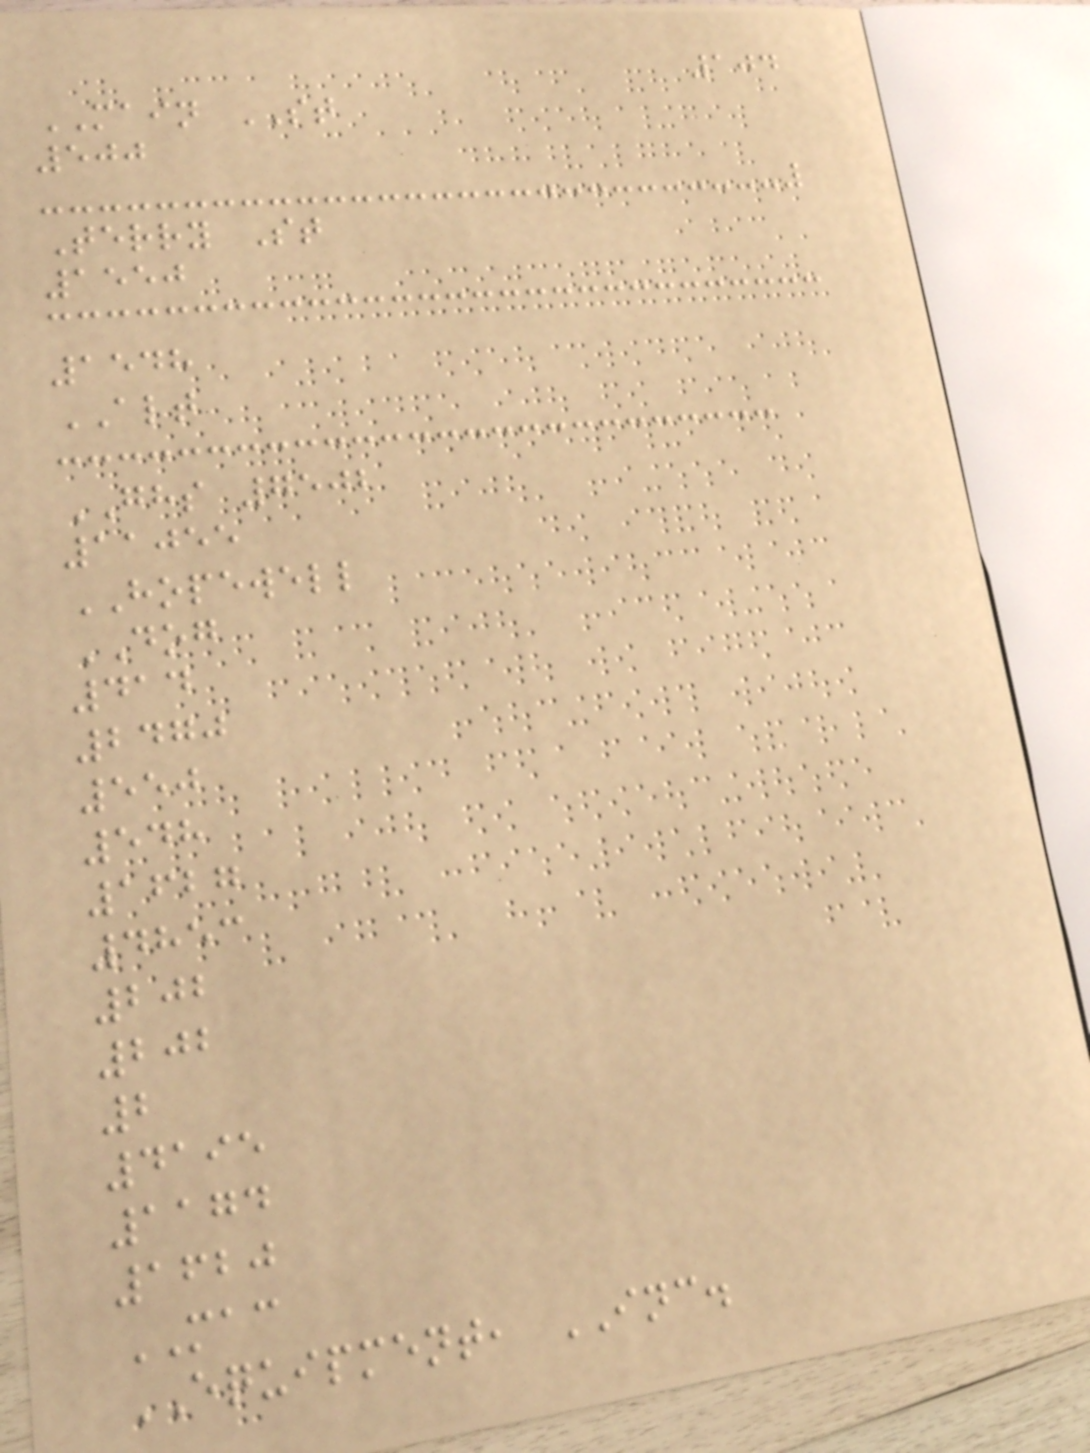104
MAIN ST
500
Terry St
1550
1548
ALT
GHS 7502
11055
HOPEWELL
DOG
414
2470
550
548
1627
4853
202
202
2
4195
1174
1620
MAC
EQUIPMENT, INC.
